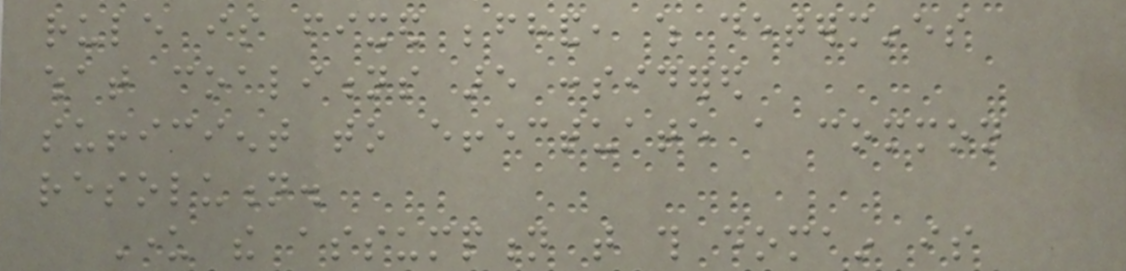rule is fixed beforehand, which determines
what coalitions are considered
sufficient to effectuate a common
resolution.
Under the assumption that this domain is
